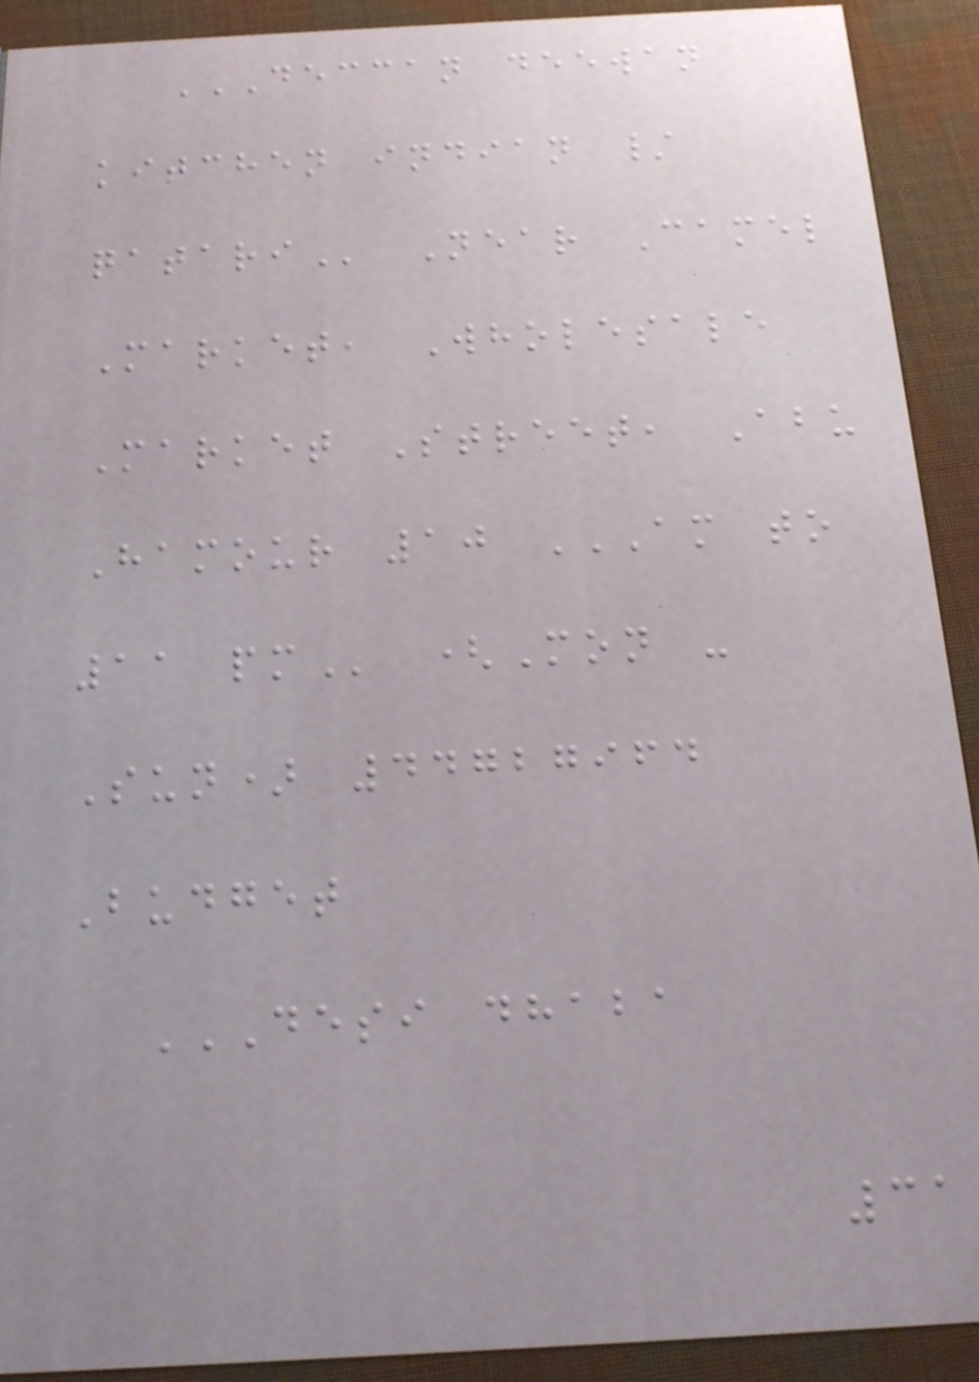DECCAN DEEWAN
KITCHEN INDIAN /
QATARI Near Camel
Market, Wholesale
Market Street, Abu
Hamour 10 AM TO
11 PM (Mon -
Sun) 44727964
Budget
DESI DHABA
31
